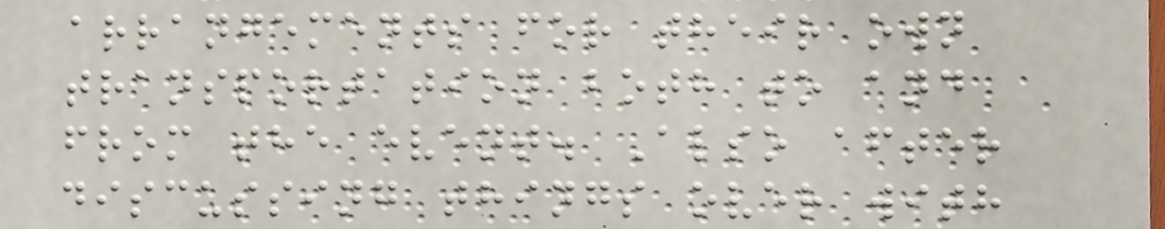arrangements for their own
transportation both to and
from the event. Also after
discussing things over with
